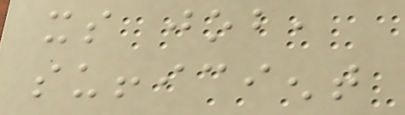its job,
sufficient
